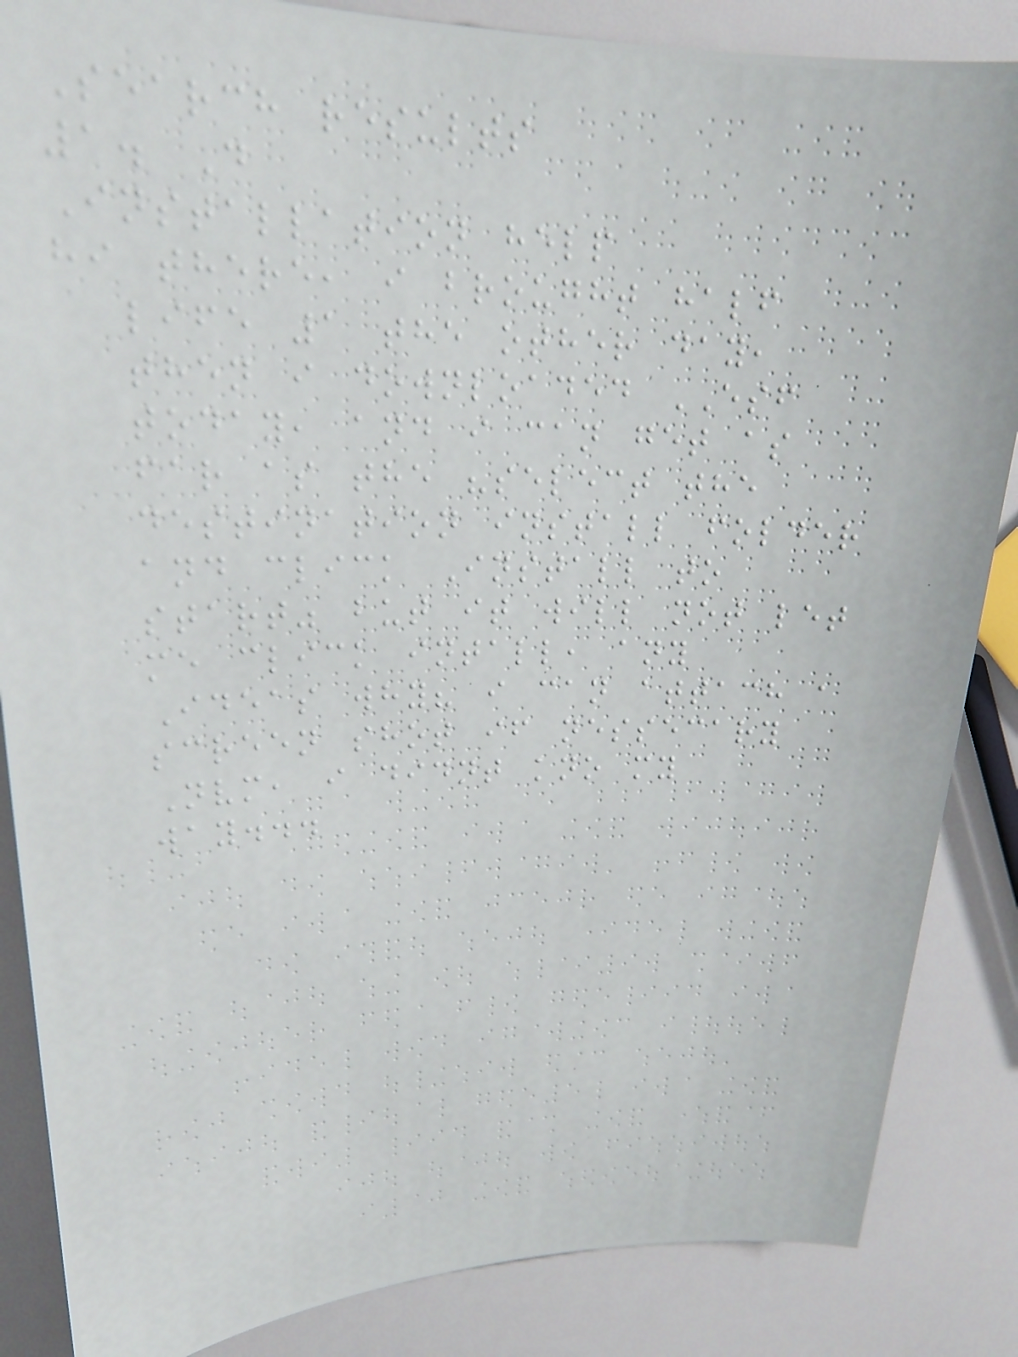Search results
1. D
Installation help
hi there, i brought half
life 1 the other day,
then i downloaded ESF
today, and i can get as
far as the "select the
destination install folder
and click Install to
start" but it will not let
me click intall, any
Ideas why? i can attach a
screen shot if nessecary
Nvm, i didnt kno my
way...
